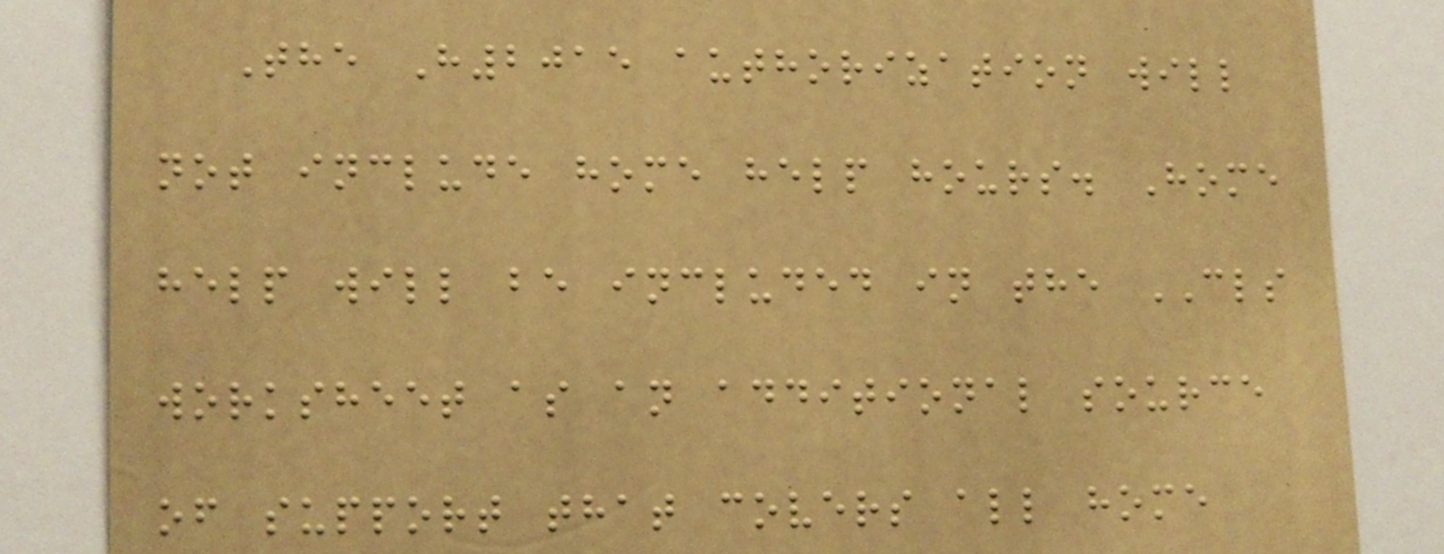The H2015 authorization will
not include home help hours. Home
help will be included in the CLS
worksheet as an additional source
of support that covers all home
